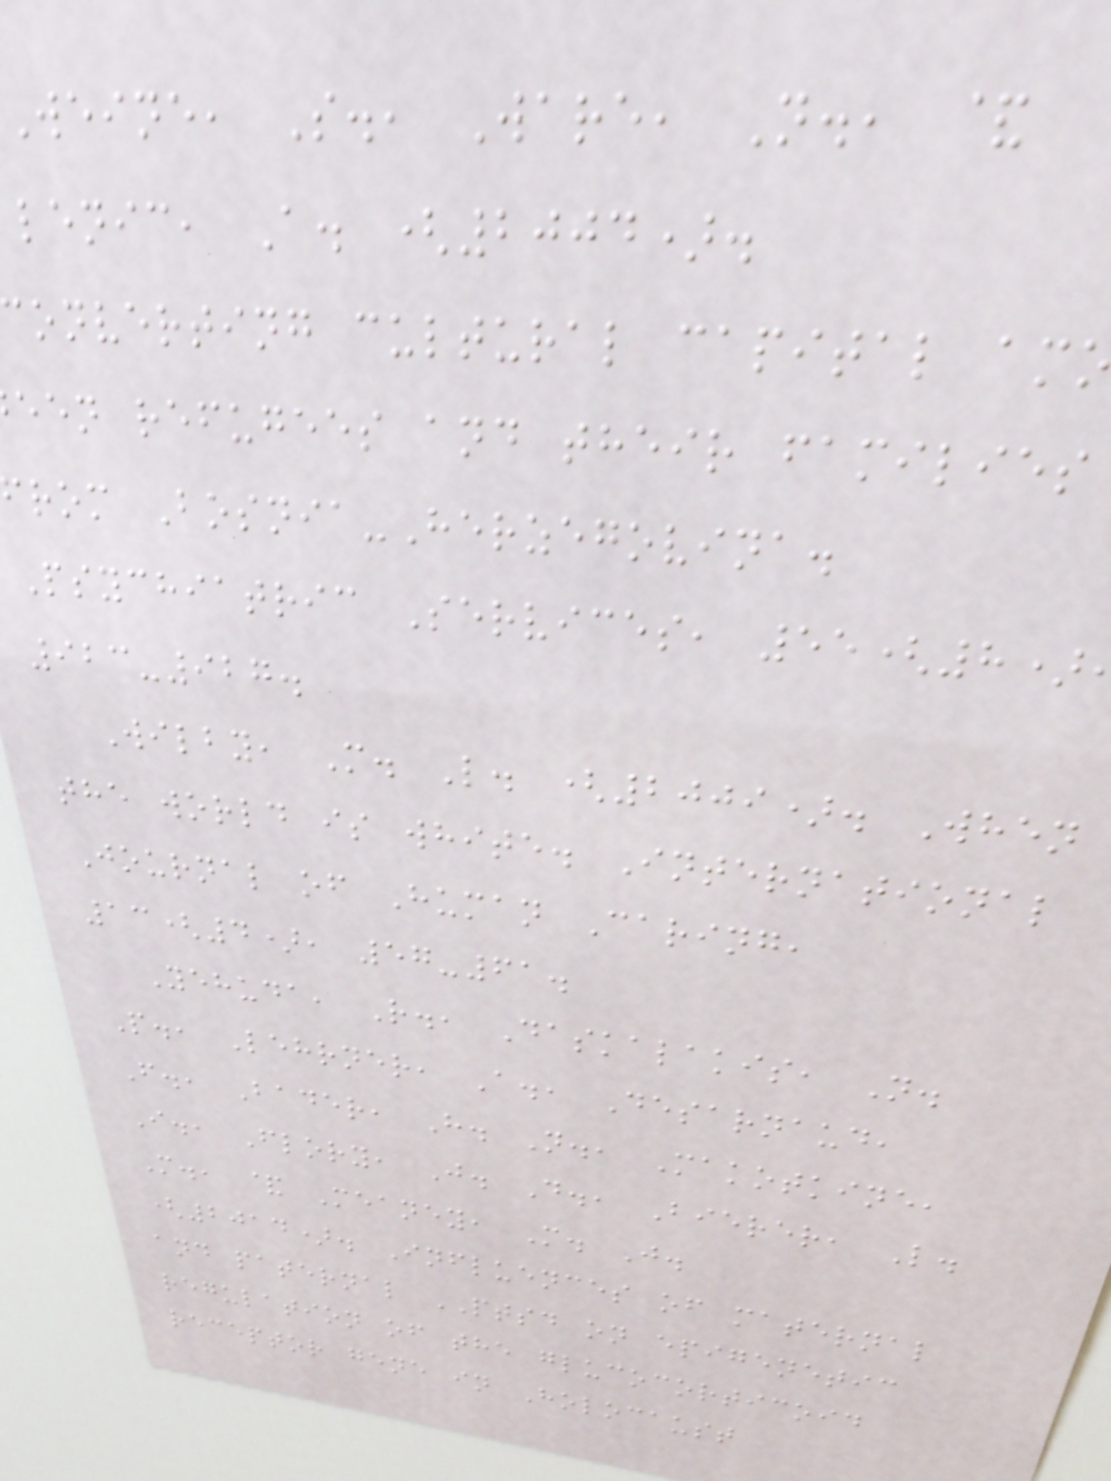Weine, S., Ware, N., &
lenic, A. (2004).
converting cultural capital am
een refugees and their families
rom Bosnia-Herzegovina.
Psychiatric Services, 55(8)
923-927.
Wilby, M. L. (2009). When
the world is white. International
Journal of Human Caring,
13(4), 57-61.
Yehuda, R., Daskalakis, N.
P., Lehrner, A., Desarnaud,
F., Bader, H. N., Makotkine,
I., Flory, J. D., Bierer, L.
M., & Meaney, M. J.
(2014). Influences of maternal
and paternal PTSD on epigenetic
regulation of the glucocorticoid
receptor gene in Holocaust
